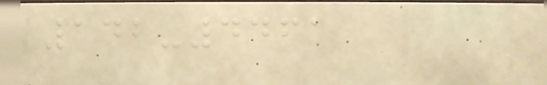142-4461
